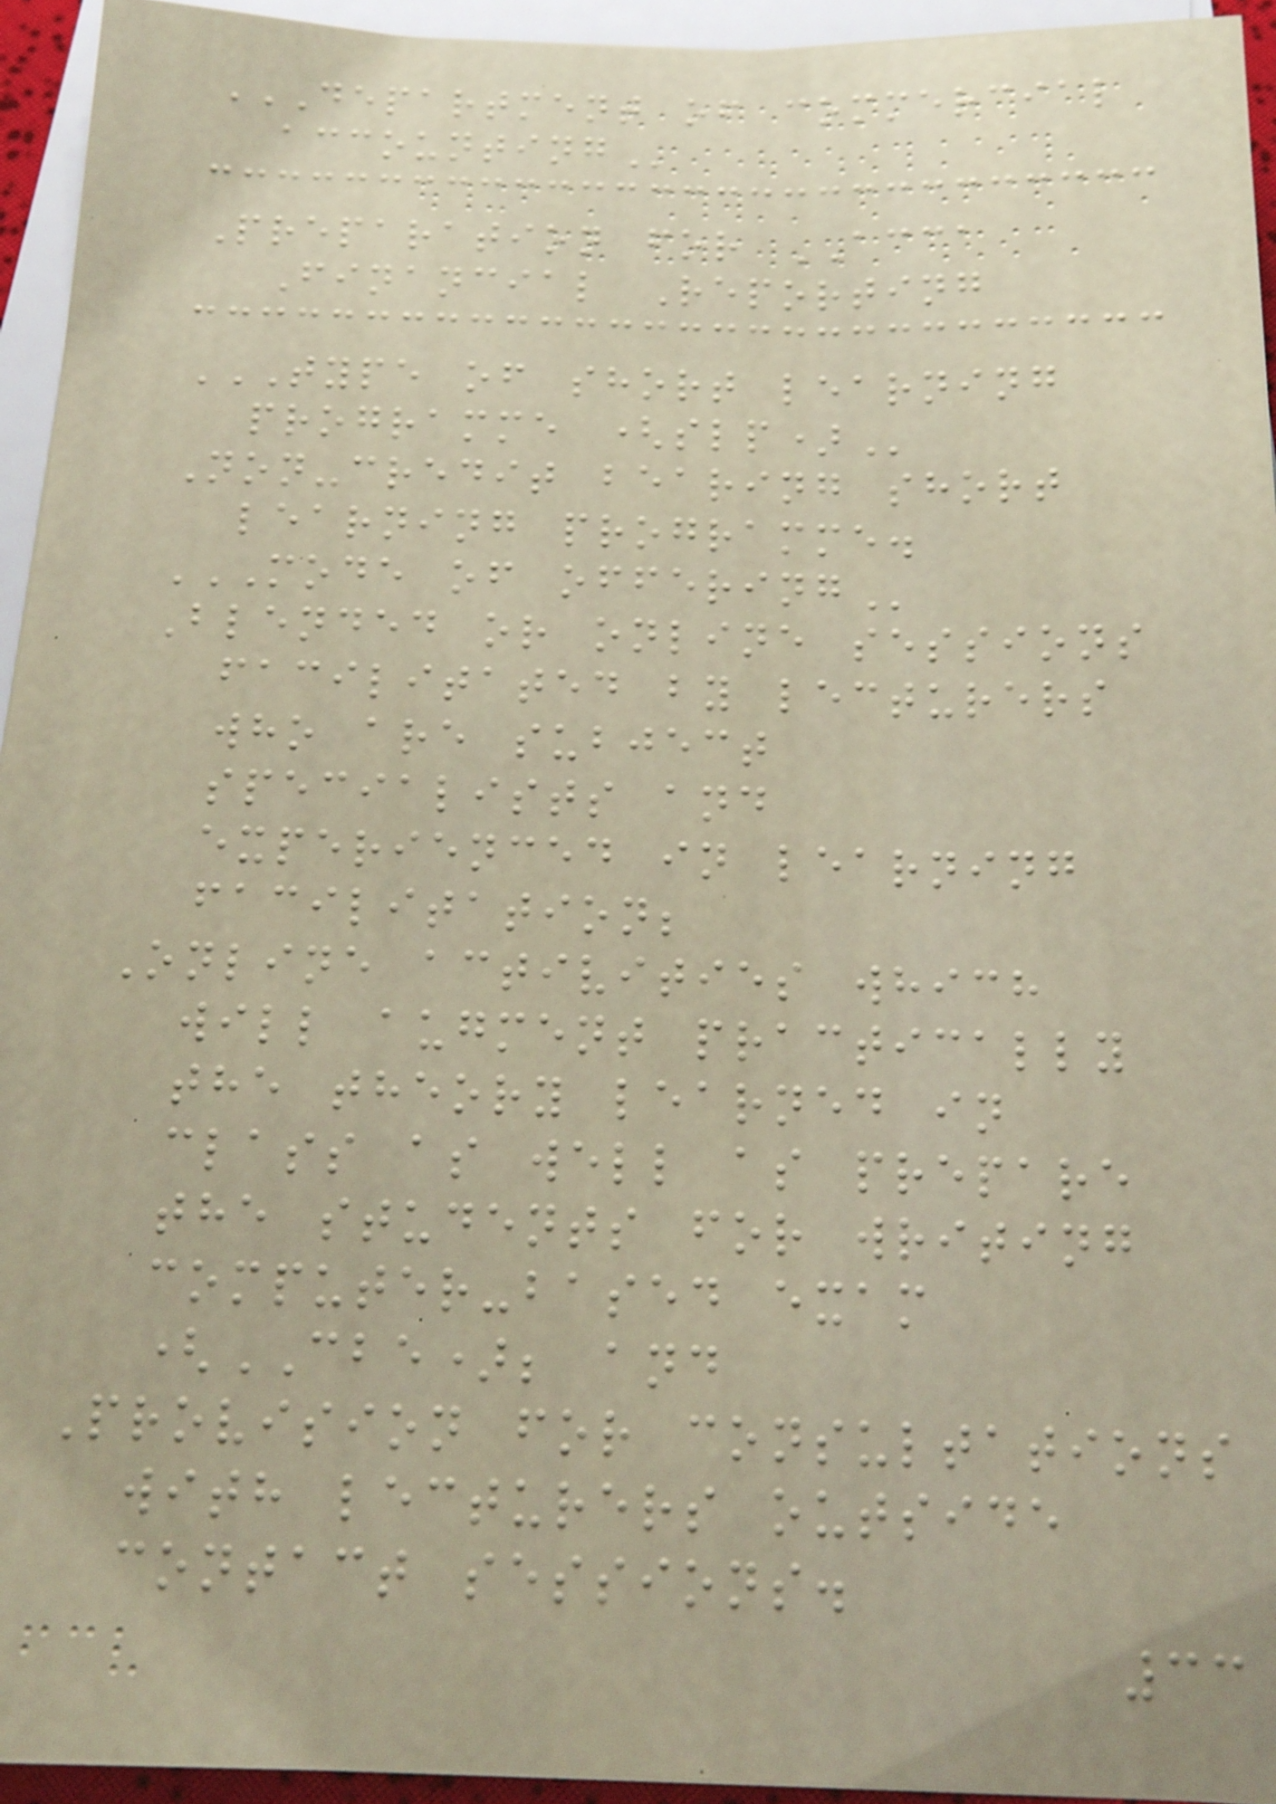DEPARTMENT OF COMMERCIAL
ACCOUNTING
Preparation for ACCA
Financial Reporting
TYPE OF SHORT LEARNING
PROGRAMME (SLP)
Non-credit bearing short
learning programme.
MODE OF OFFERING
Blended or online sessions
facilitated by lecturers
who are subject
specialists and
experienced in learning
facilitation;
Online activities which
will augment practically
the theory learned in
class as well as prepare
the students for writing
computer-based exam
(CBE); and
Provision for consultations
with lecturers outside
contact sessions.
33
